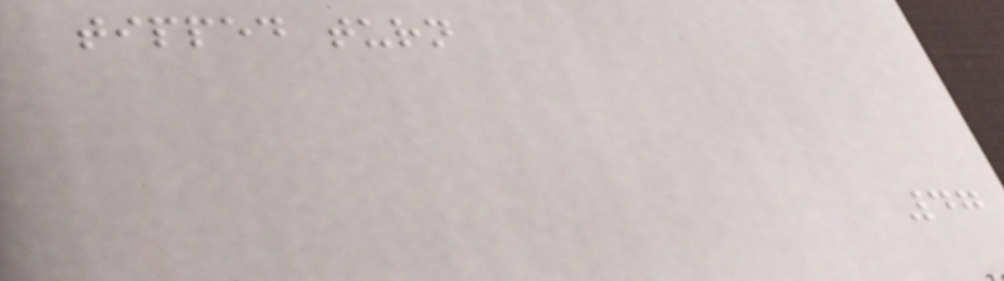tipped turn
47
